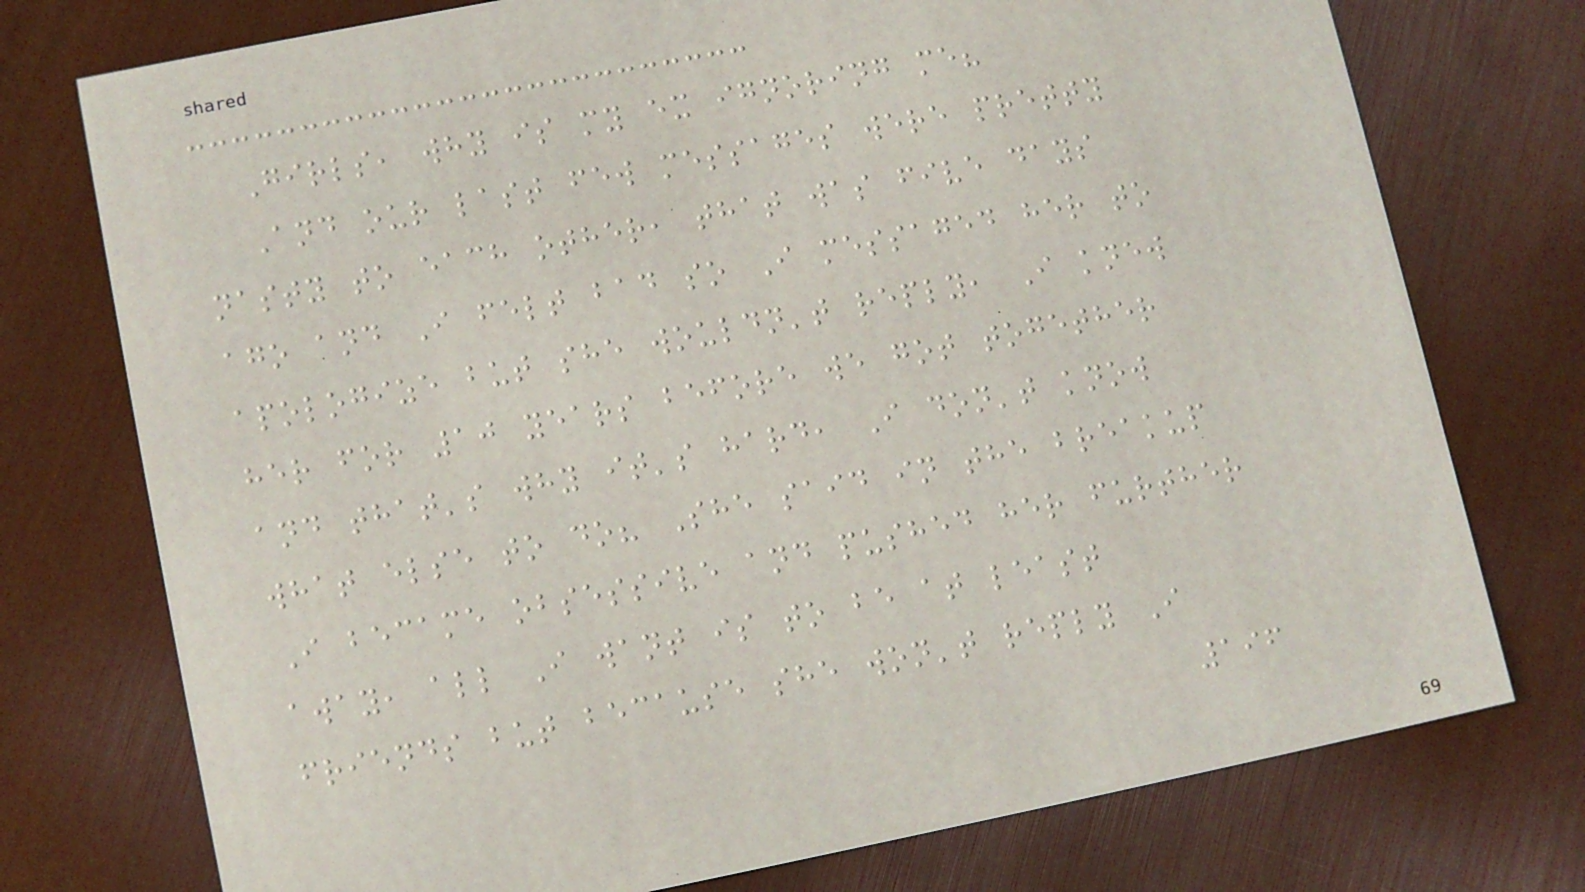Girls, why is my ex ignoring me?
And our last few messages were pretty
nasty to each other, that was five days
ago and I felt bad so I messaged her to
apologize but she wouldn't reply, I knew
her for 10 years before we got together
and that's why it's hard, I don't know
what else to do? She said in the breakup
I became obsessive and pushed her further
away, all I want is to be at least
friends but because she won't reply I
196
